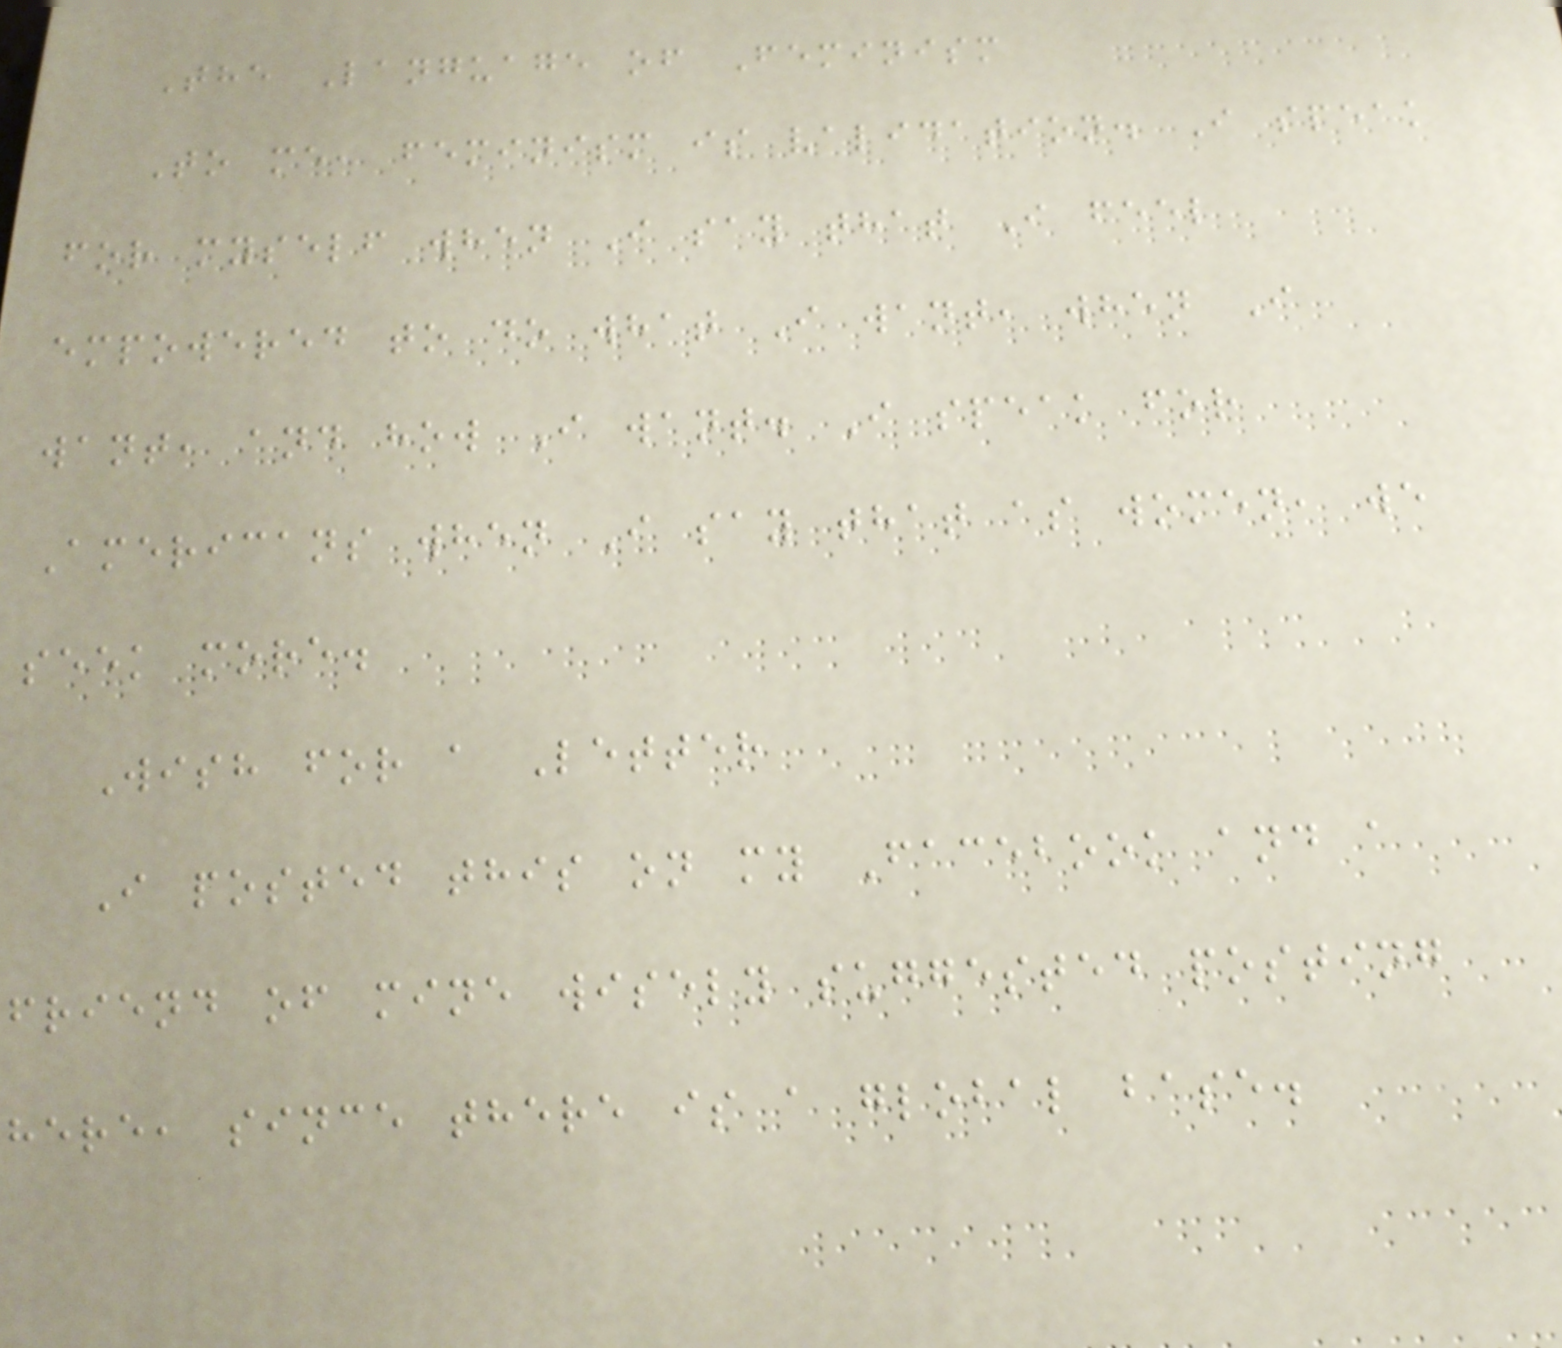The Language of Feminism
To me, feminism is validation. I speak
for myself when I say that I feel
empowered to do what I want, when I
want, and how I want. I speak for
Americans when I say that as women, we
seek more.
Wish for a Letter
I posted this on my Facebook and a
friend of mine wisely suggested posting
here, since there is a global base.
